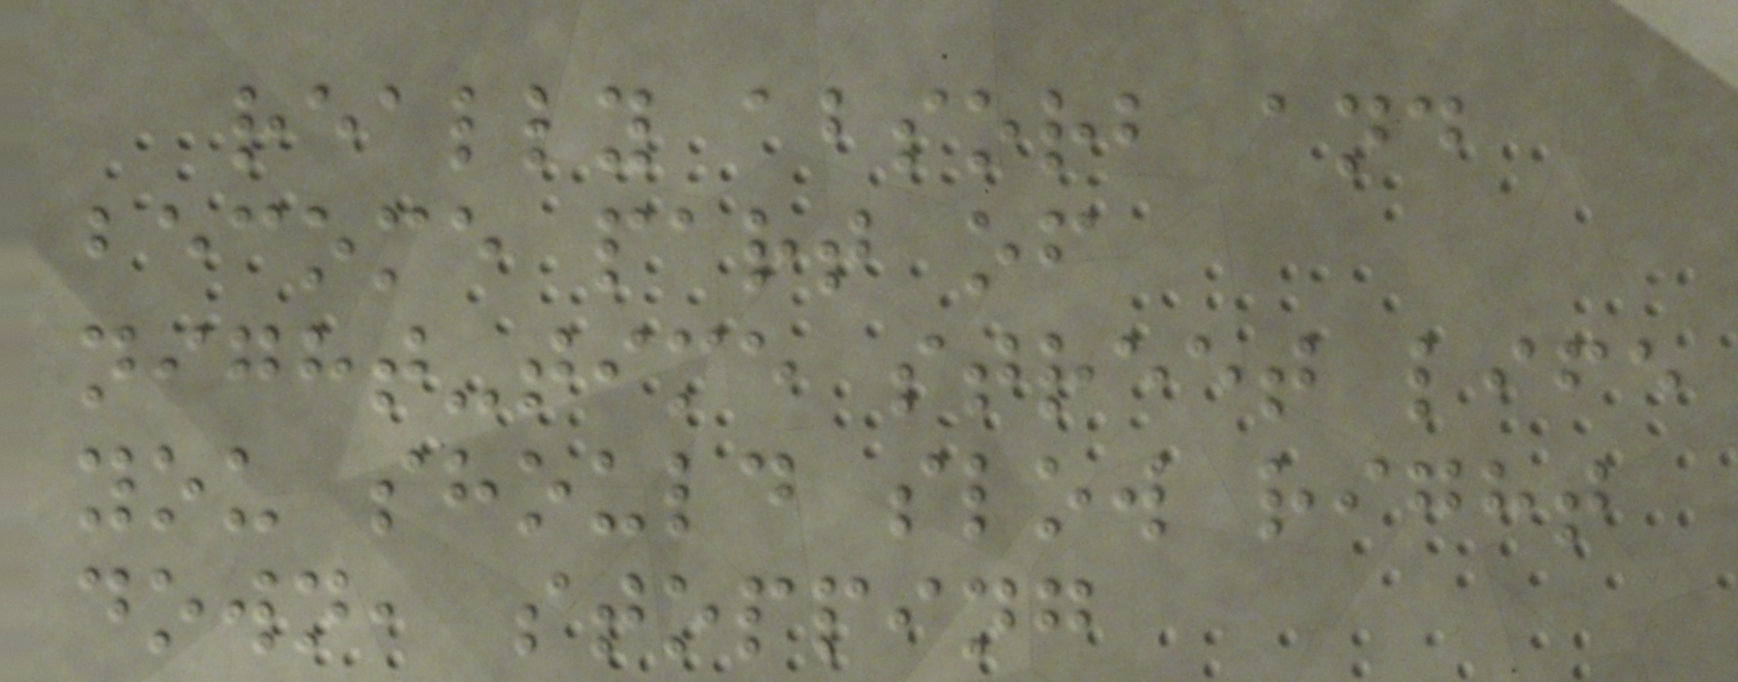really absorb and
become part of
night-time street life
you should slow right
down, stopping
